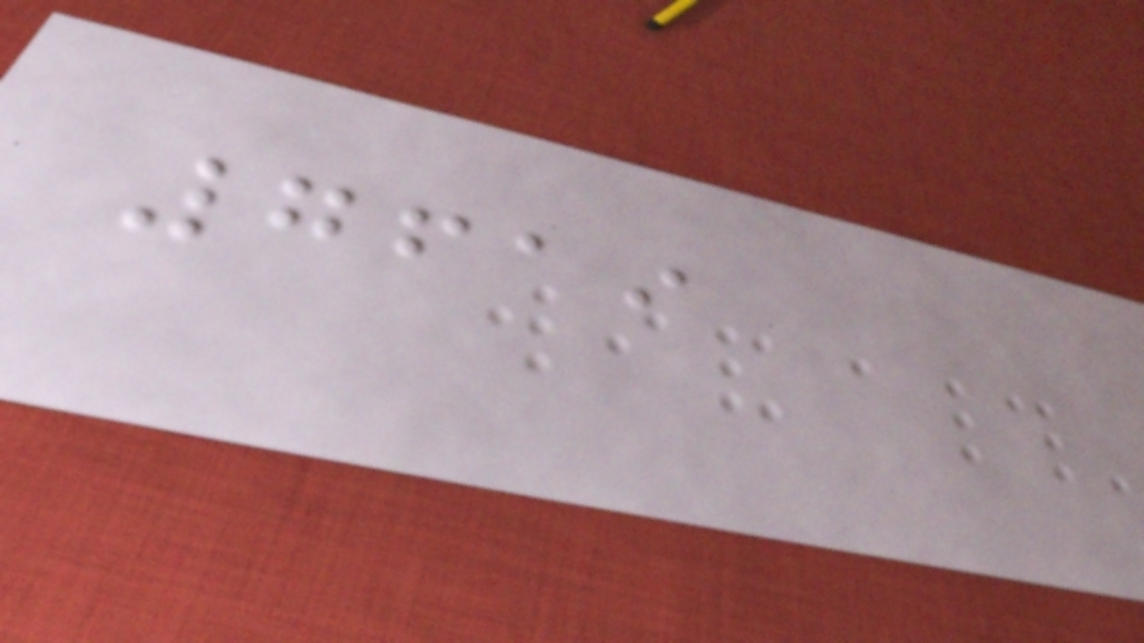7619
